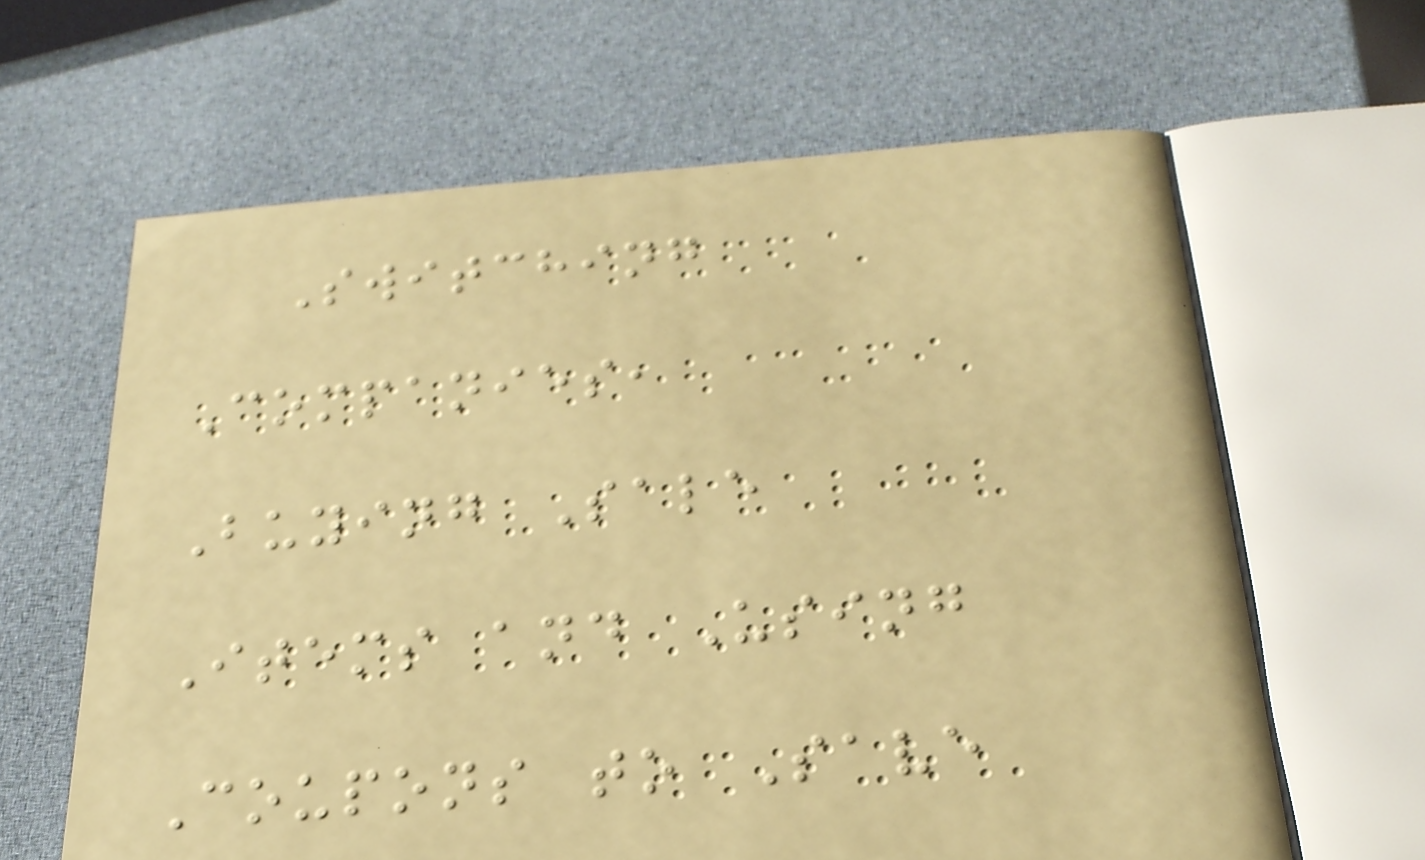Switching
Companies,
Buying Sale
Items and Using
Coupons to Save
